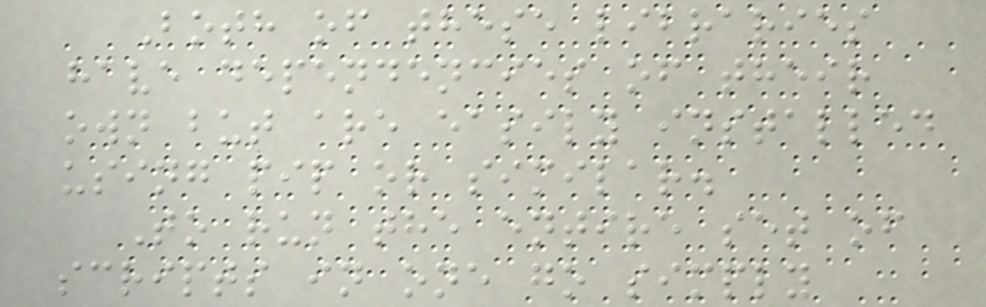Both of these libraries
have dependencies of their
own but are easily installed
using pip or similar.
To run the entire set of
scripts in one go simply
